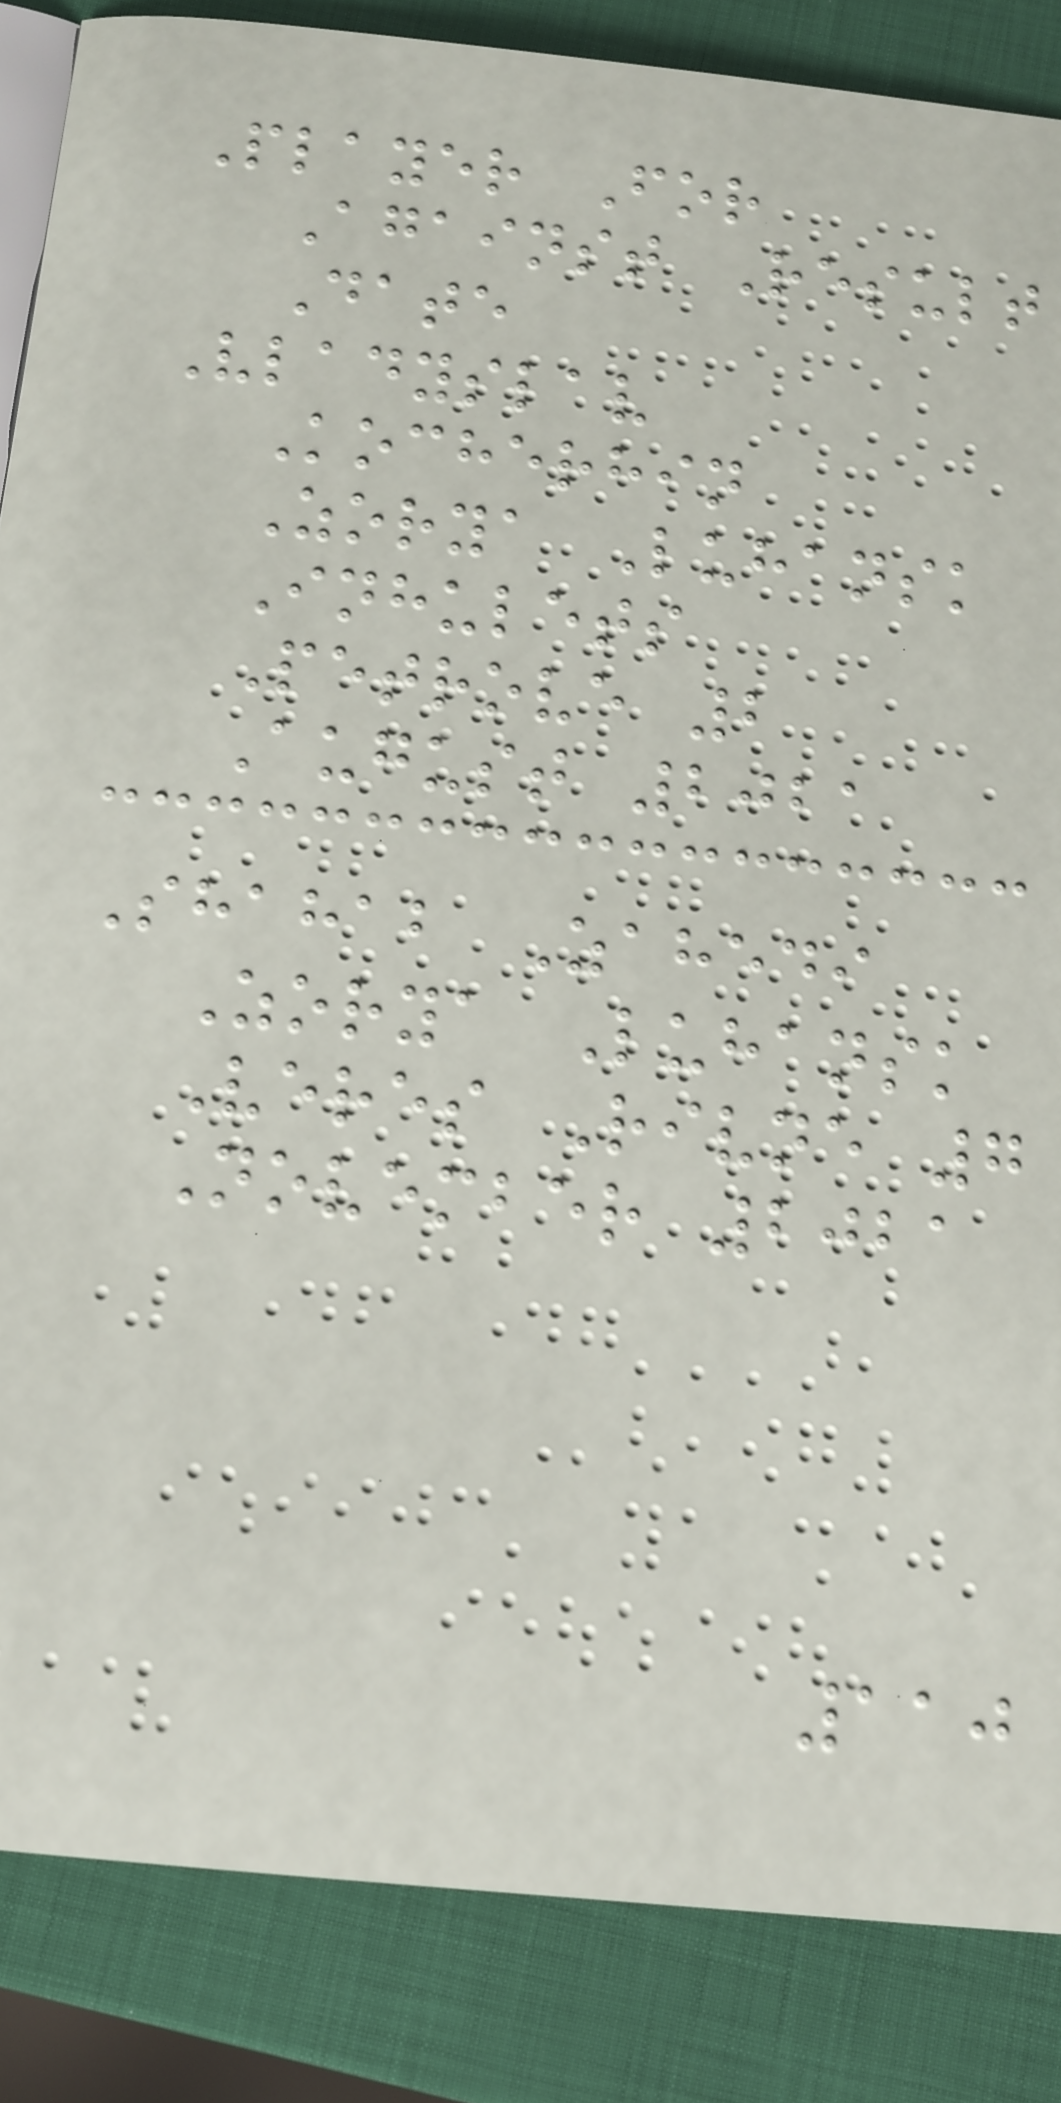Player For
Against Result
Date
Vladyslav
Kocherhin
Zorya Luhansk
Inhulets
Petrove 2
August 2021
Shahab Zahedi
Zorya Luhansk
Veres Rivne 7
November 2021
110
